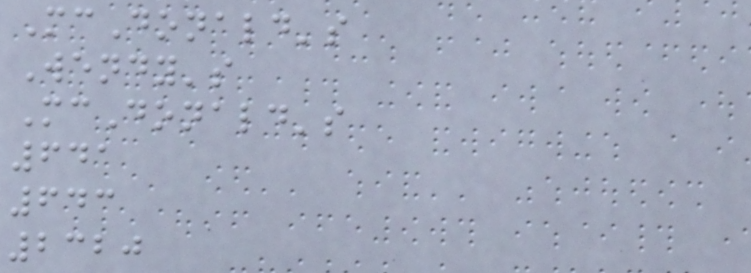McDonald's
Wendy's
McDonald's
641
643
2320
